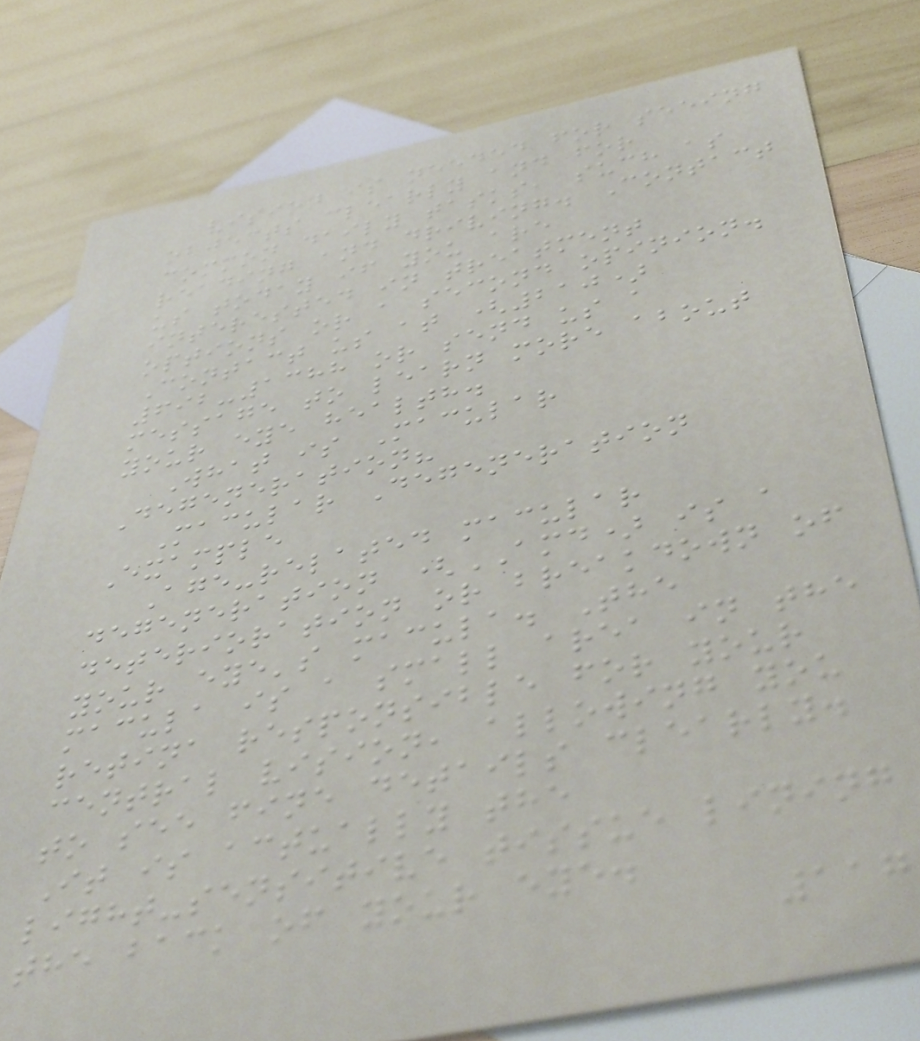vision is needed for seeing
objects clearly and for
common daily tasks, such as
reading and driving. Contact
us today if you are
interested in treatment
options or a second opinion.
Contact us at (210)
692-1388 or send us a
message to learn more about
your eye health.
What is Macular
Degeneration?
Macular Degeneration
Example
Age-related macular
degeneration (AMD) is a
deterioration or breakdown of
your eye's macula. The
macula is a small area in the
retina responsible for your
central vision, allowing you
to see fine details clearly.
It is actually the
light-sensitive tissue lining
the back of your eye.
117
